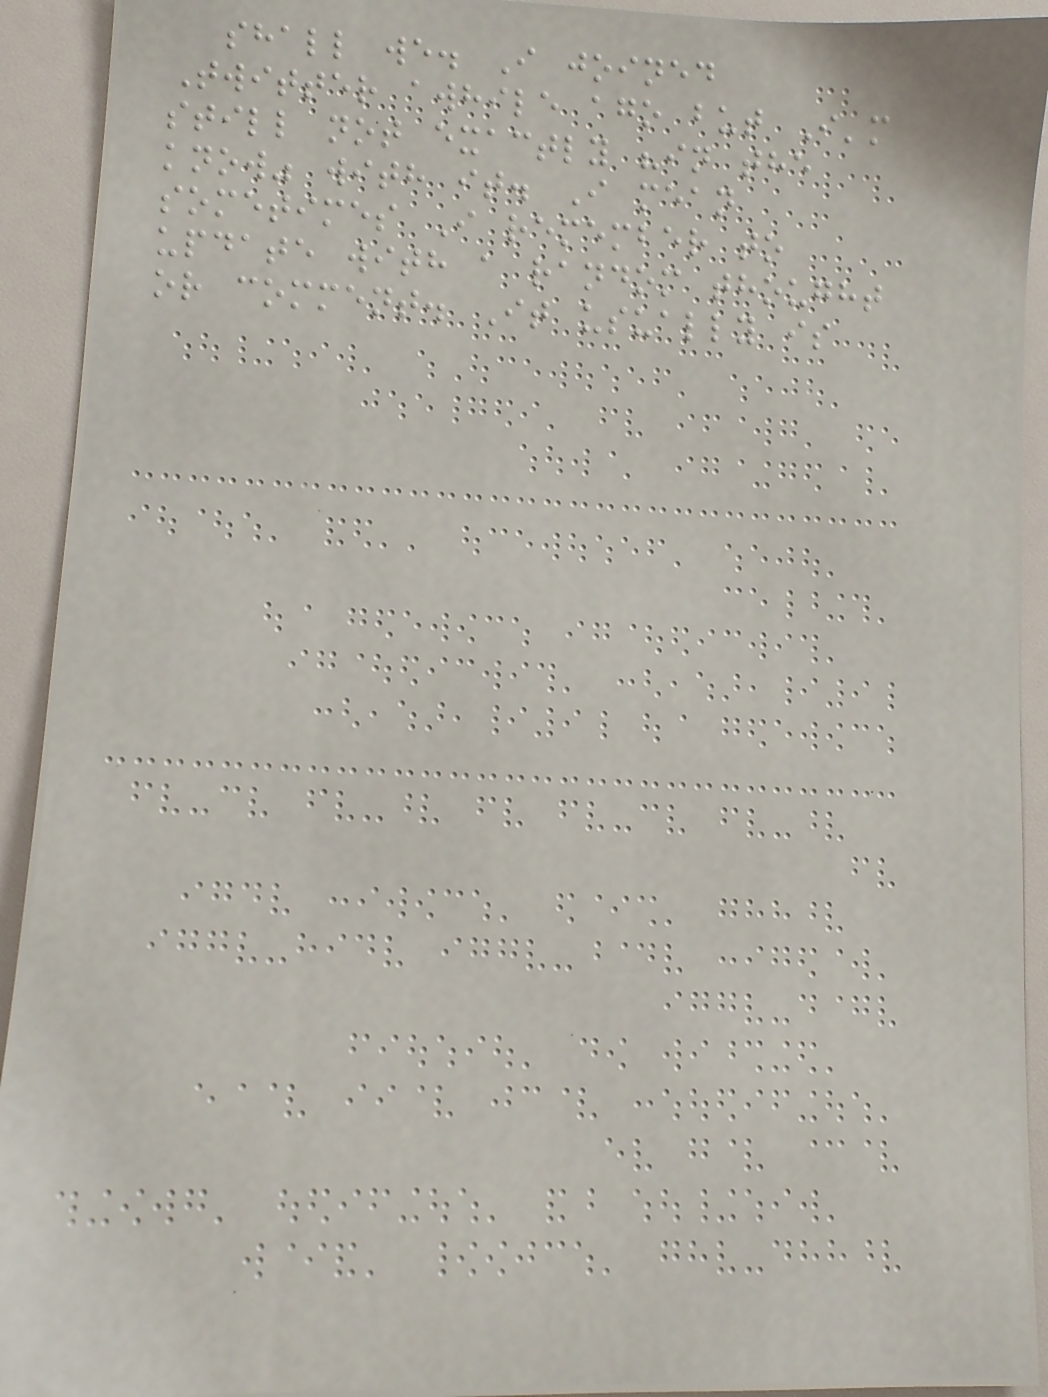shall we. I joined
Twitter awhile ago but I'm
still not exactly "in the
know" with it. I mean
sometimes I remember to
update with a random thought
or comment. It usually is
